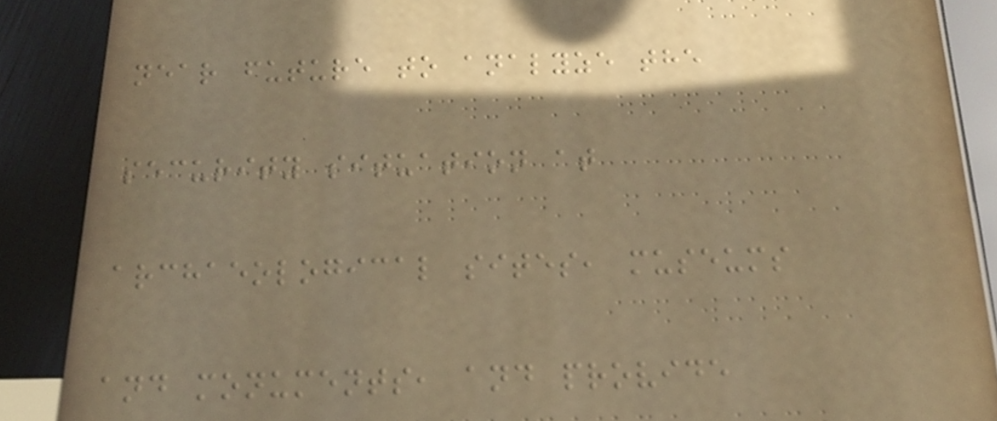near future to analyze the
security situation at
archaeological sites, museums
and monuments, and provide
